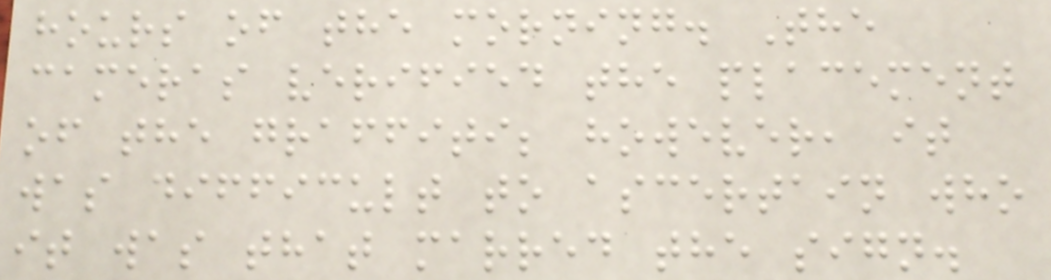hours of the morning. The
cameras verified the placement
of the graffiti; however, it
was difficult to ascertain who
it was that marred the sign.
